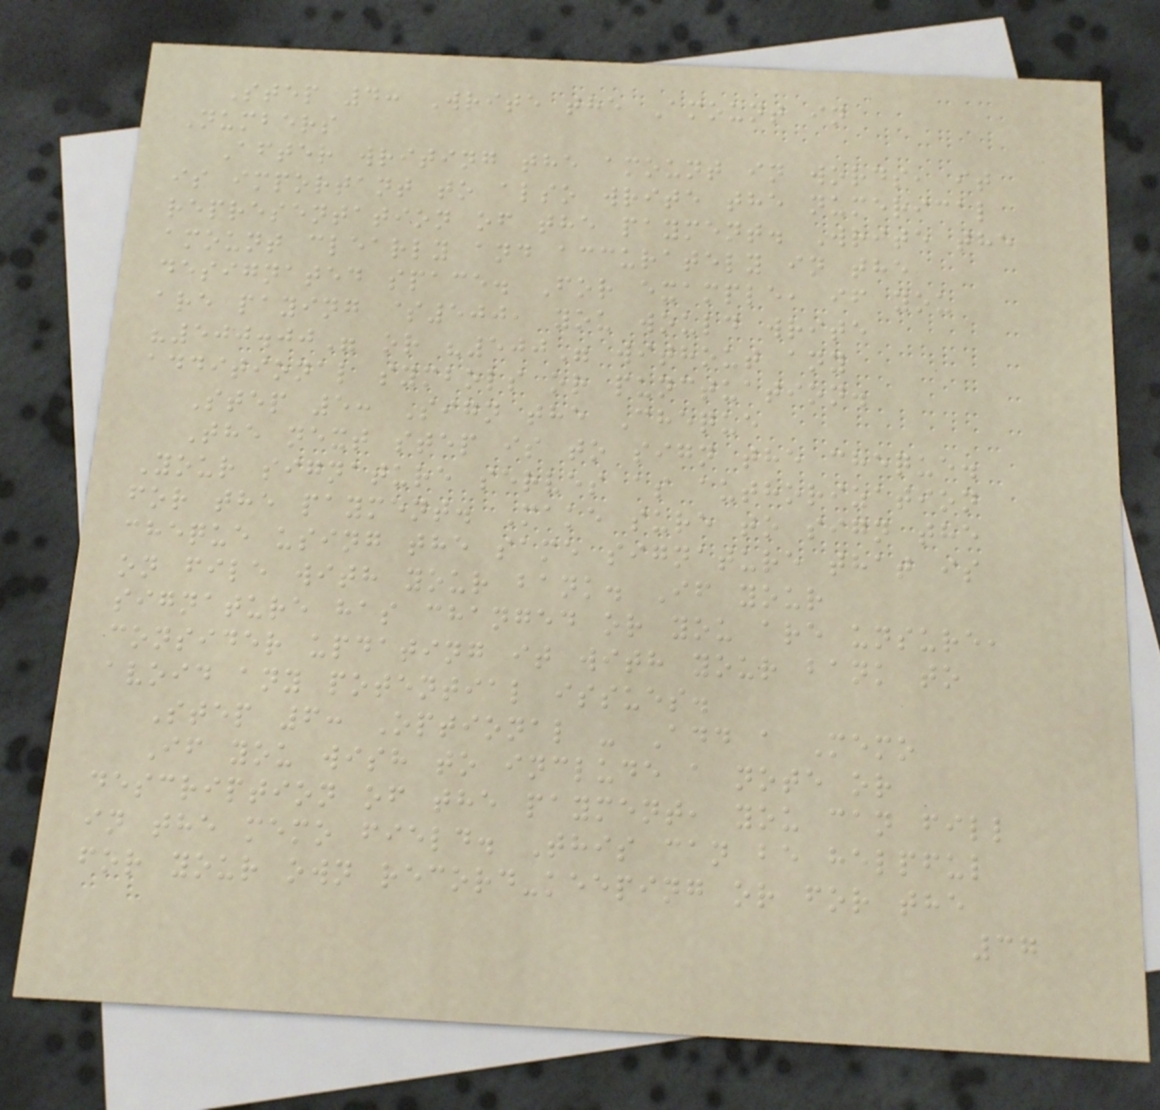Step 4: Write the Amount in
Numbers
After writing the amount in words, it
is important to also write the numerical
representation of the payment. Write the
amount clearly and accurately in the
designated space. For example, if you
are paying $500, you would write
"500.00" or "500" without any
additional symbols or punctuation.
Step 5: Sign the Cheque
The next step is to sign the cheque.
Your signature serves as authorization
for the payment. Make sure to sign the
cheque using the same signature that is
on file with your bank. If your
signature has changed or you are unsure,
consider updating it with your bank to
avoid any potential issues.
Step 6: Optional - Add a Memo
If you wish to include a note or
description of the payment, you can fill
in the memo field. This can be helpful
for your own record-keeping or for the
37
